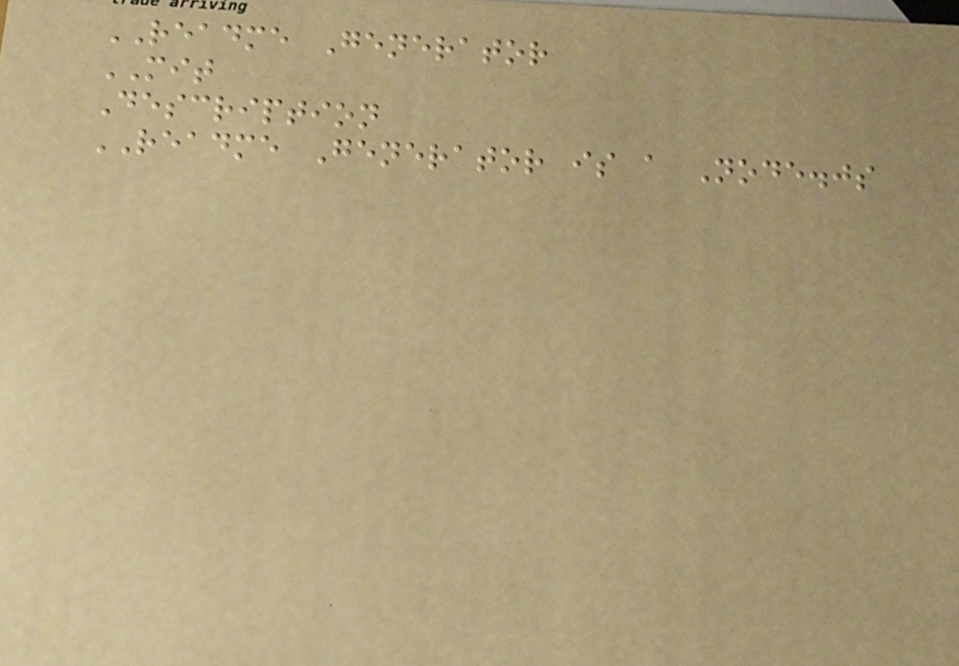README Generator
MIT
Description
README Generator is a Node.js
